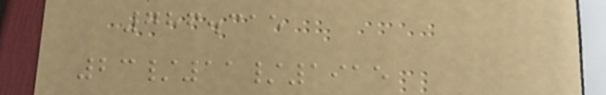786.315
23/11/1915
